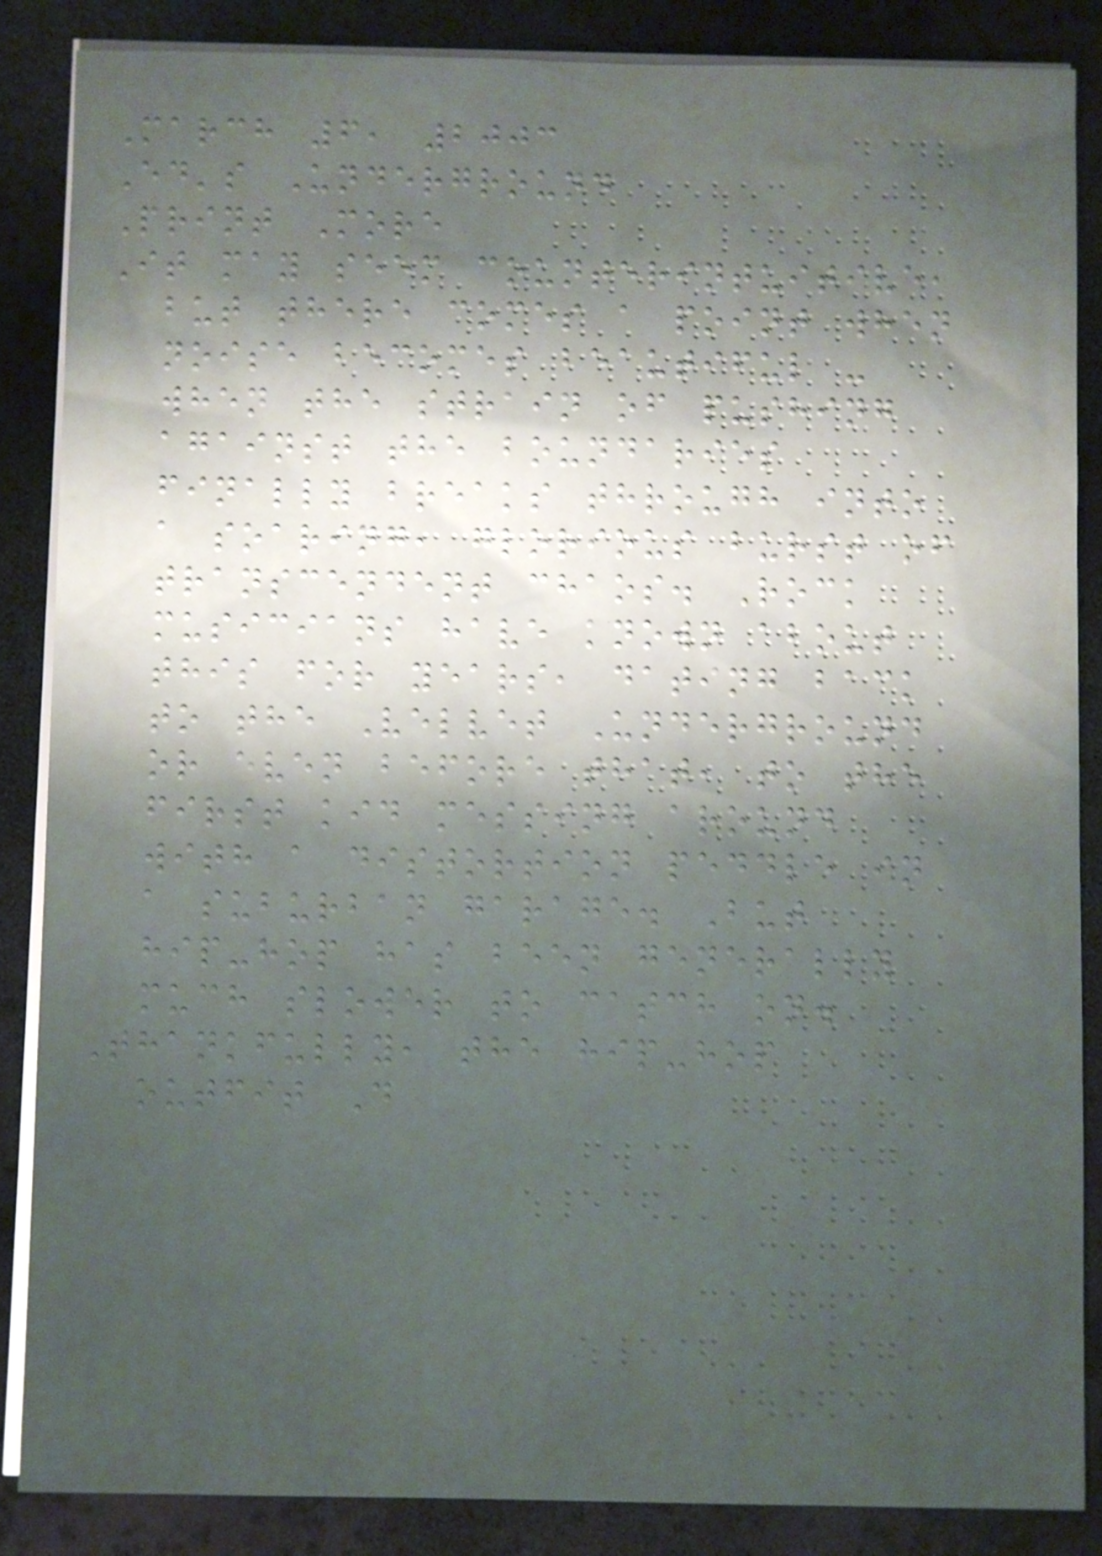March 6, 2003
Ed's Underground
Print More
It may seem counterintuitive,
but there comes a point when
noise becomes beautiful -
when the strain of pushing
against the boundaries
finally breaks through into
a soaring, glorious burst of
transcendent chaos. Rock
musicians have known about
this for years, dating back
to the Velvet Underground
or even before that, to the
first kid messing around
with a distortion peddle in
a suburban garage. But
hip-hop has been generally
much slower to catch on.
Thankfully, the hip-hop
outfit D
